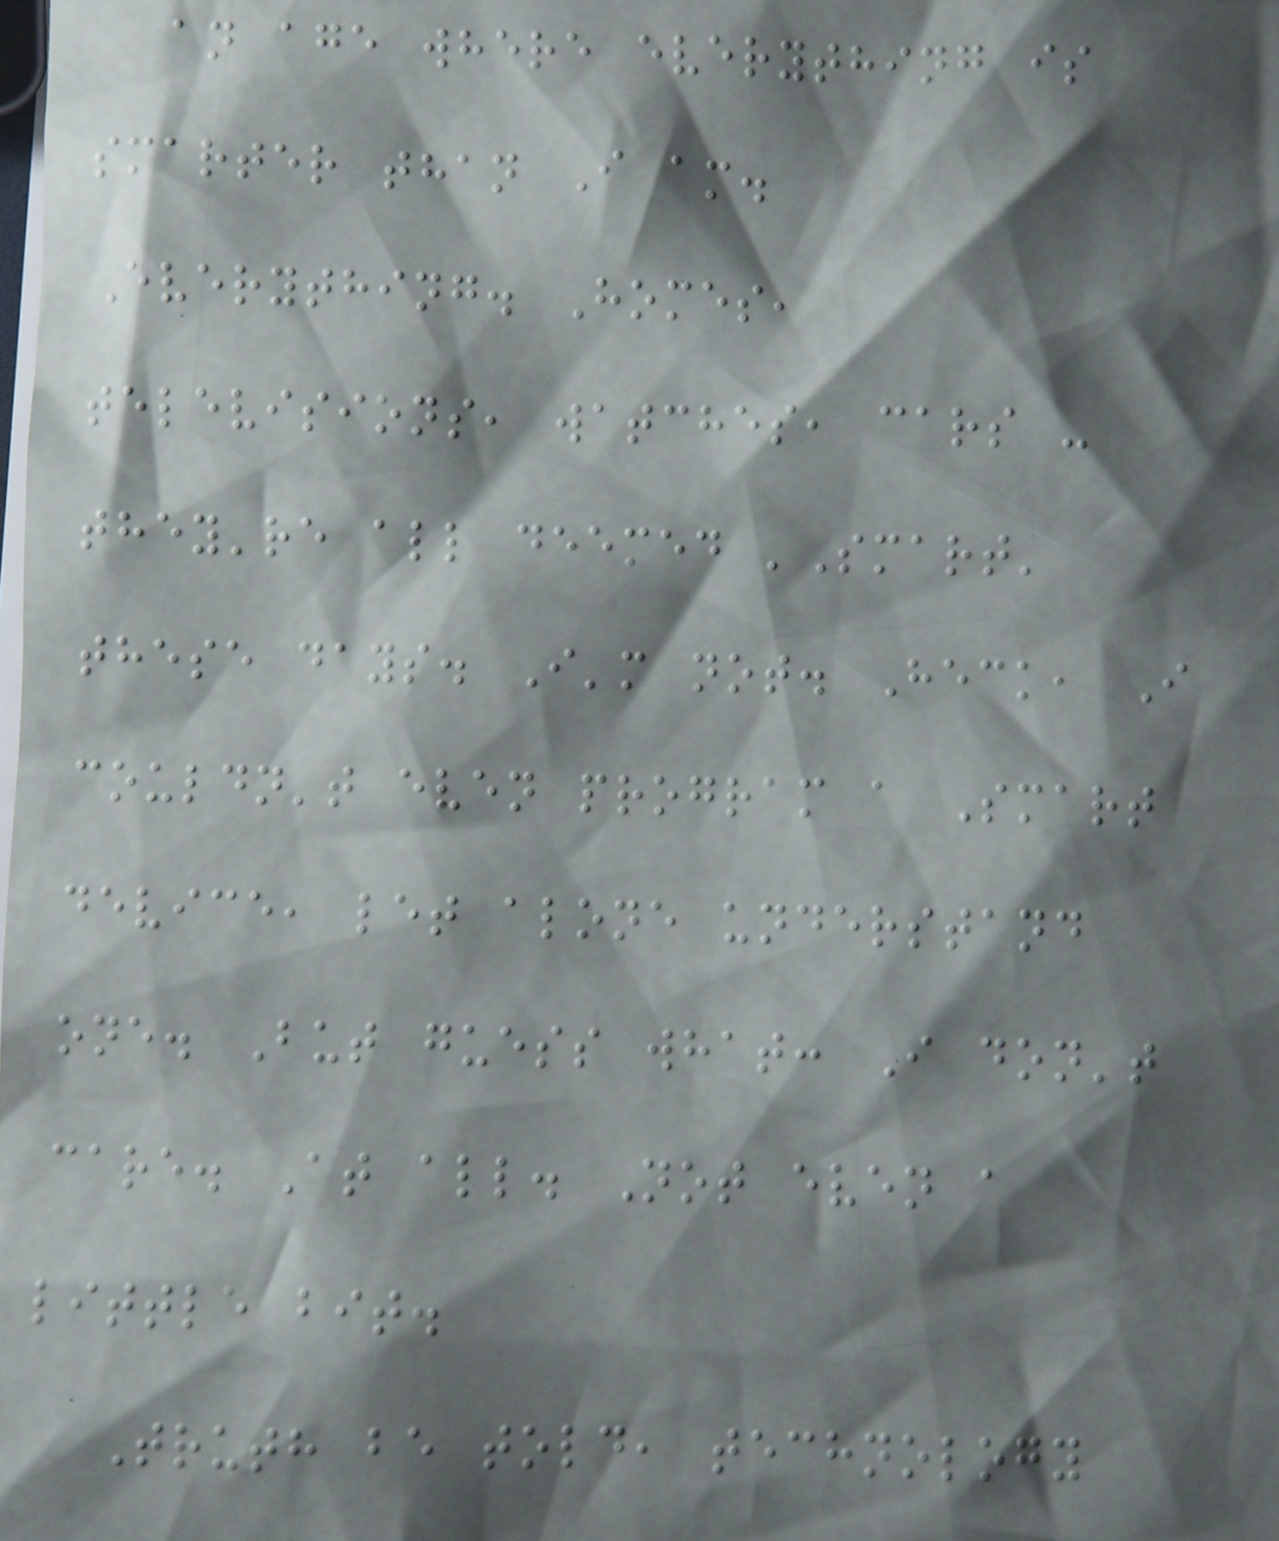an age where everything is
smarter than I am.
Everything. Homes,
televisions, watches, cars -
they're all deemed 'Smart'
these days. I'm not. Heck, I
couldn't even program a Smart
device, let alone understand
one. But guess what: I don't
care. At all. Not even a
little bit.
Truth be told, technology
